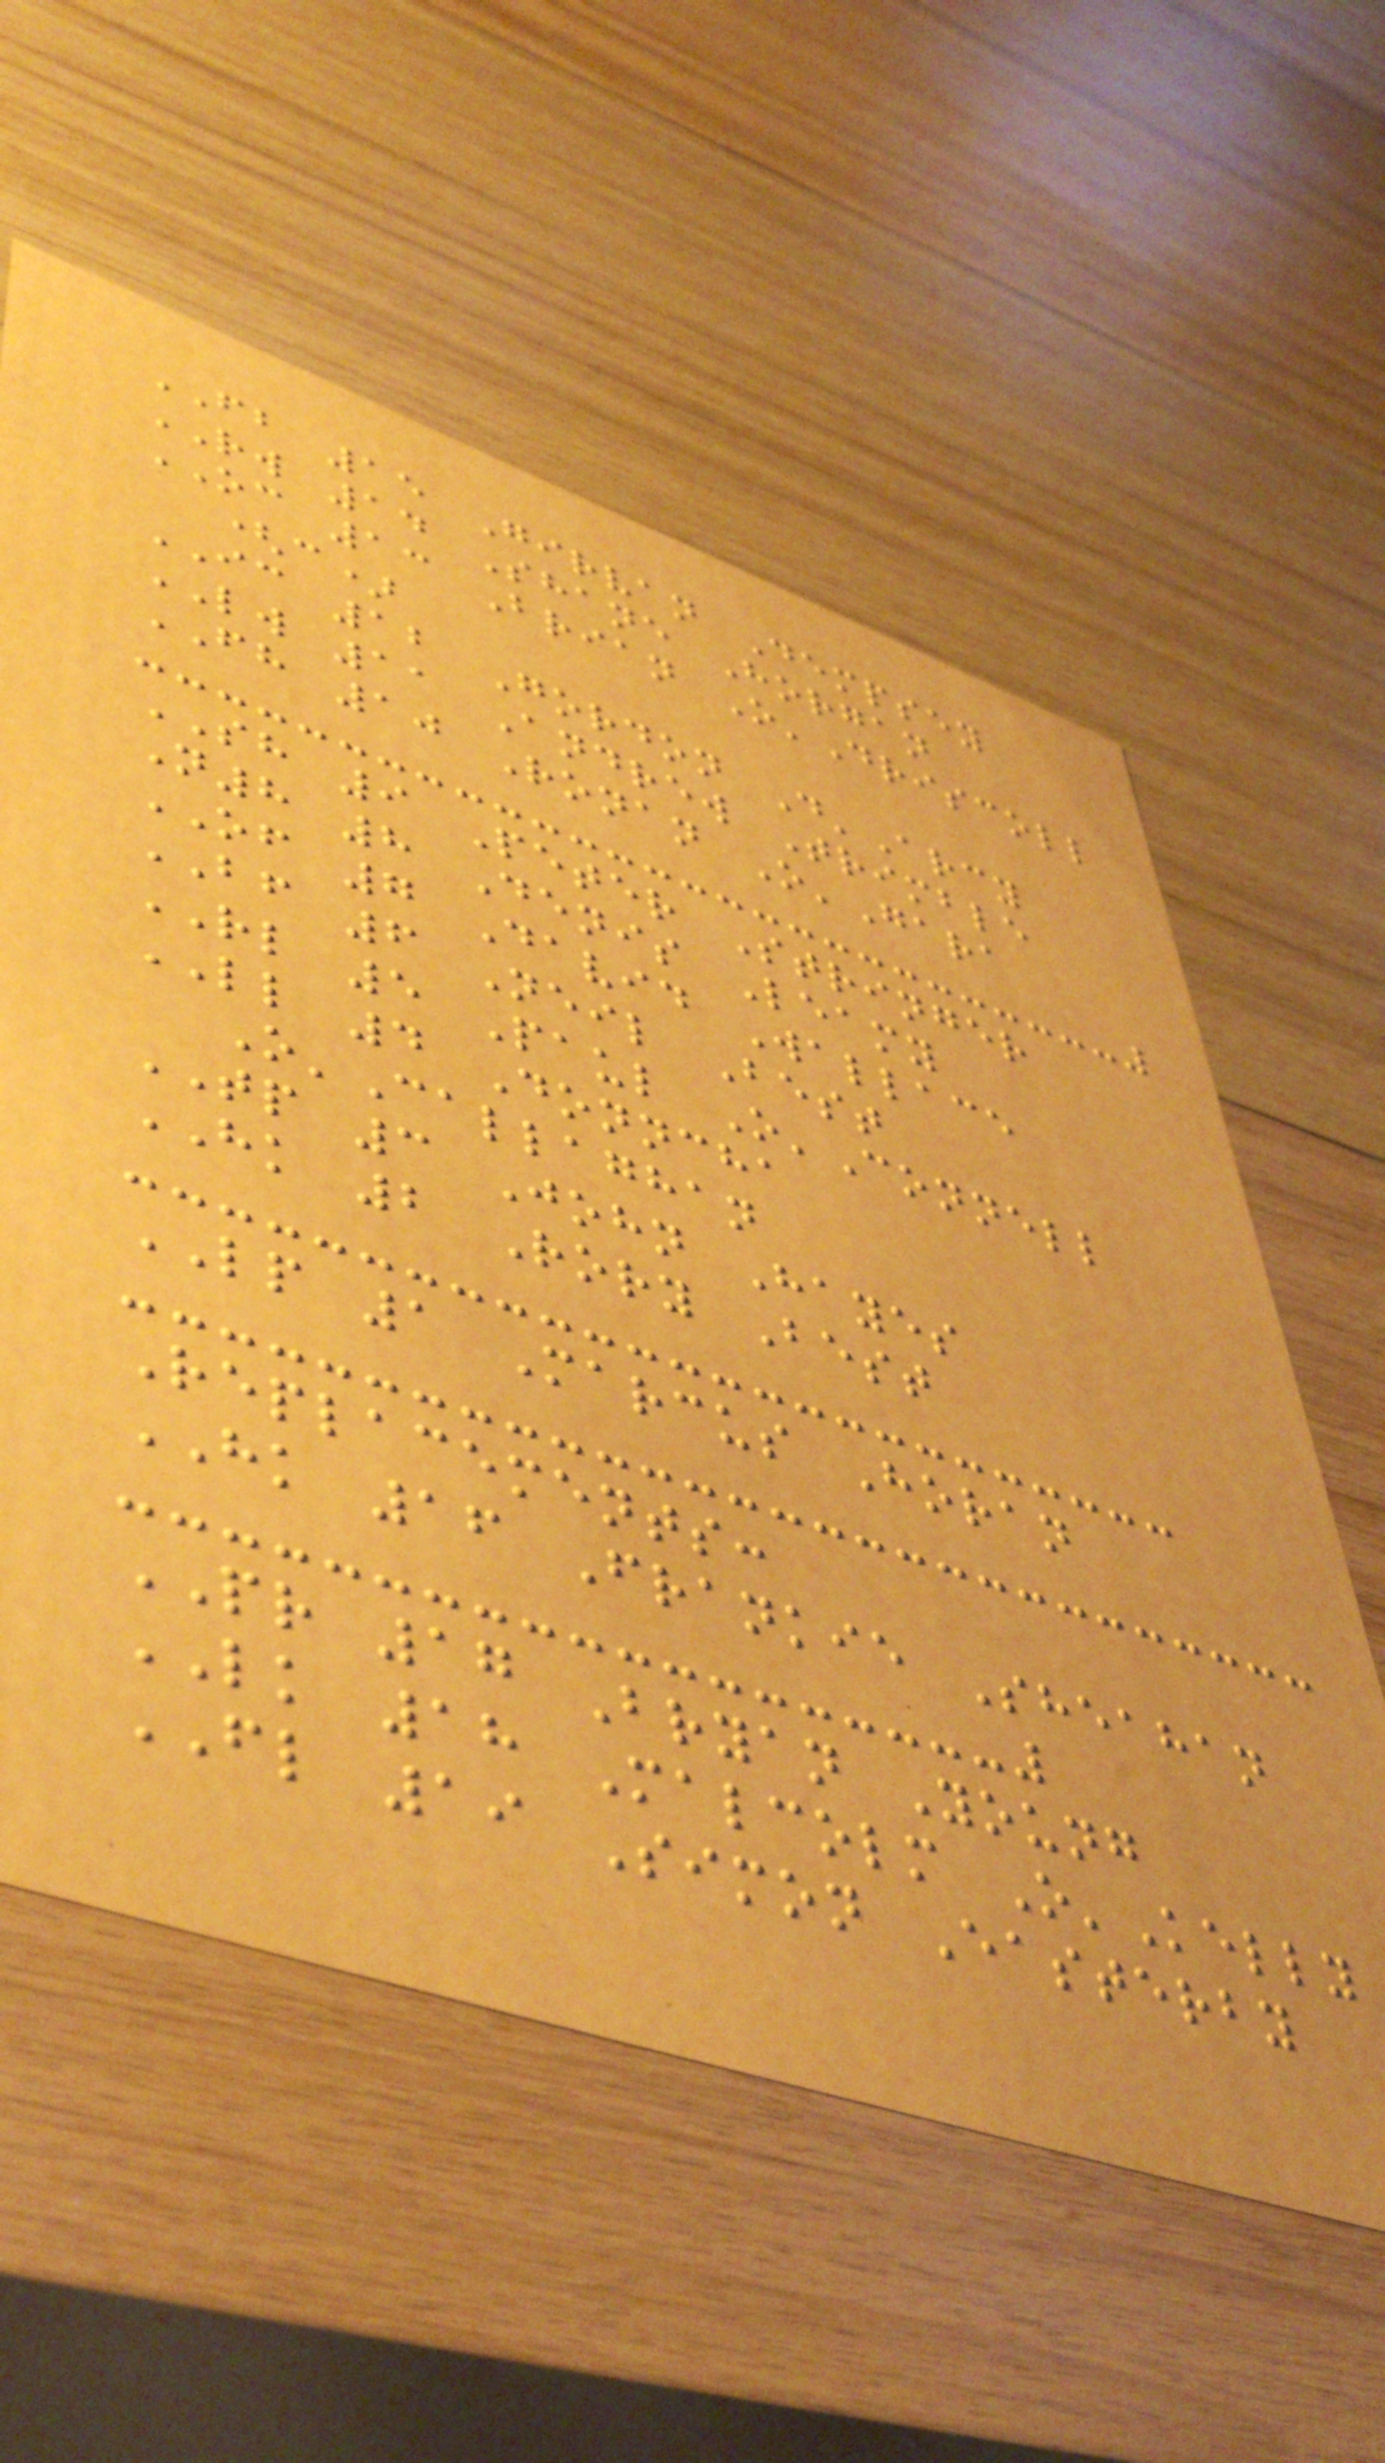FB 15 Girvan Dempsey
RW 14 Shane Horgan
OC 13 Brian O'Driscoll
(c)
IC 12 Gordon D'Arcy
LW 11 Andrew Trimble
FH 10 Ronan O'Gara
SH 9 Peter Stringer
N8 8 Denis Leamy
OF 7 David Wallace
BF 6 Neil Best
RL 5 Paul O'Connell
LL 4 Donncha
O'Callaghan
TP 3 John Hayes
HK 2 Rory Best
LP 1 Marcus Horan
Replacements:
HK 16 Frankie Sheahan
PR 17 Bryan Young
LK 18 Malcolm O'Kelly
FL 19 Simon Easterby
